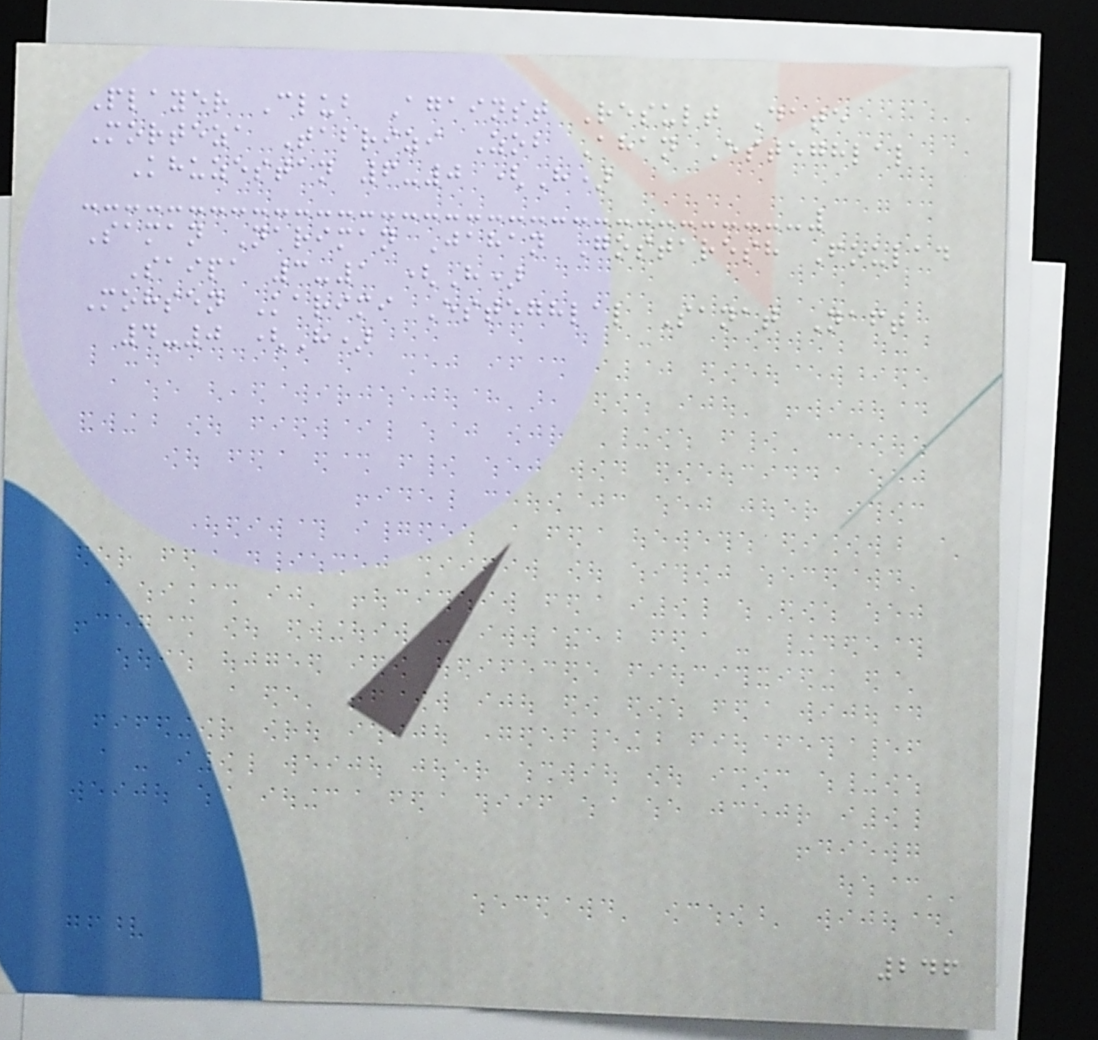Player Club Against Result Date
Morteza Tabrizi Zob Ahan Esteghlal
Khuzestan 6-0 (H)
Saman Nariman Jahan Gostaresh Foulad
Saipa 3-1 (H)
Mohsen Karimi Esteghlal Sanat Naft
4-0 (H)
246
